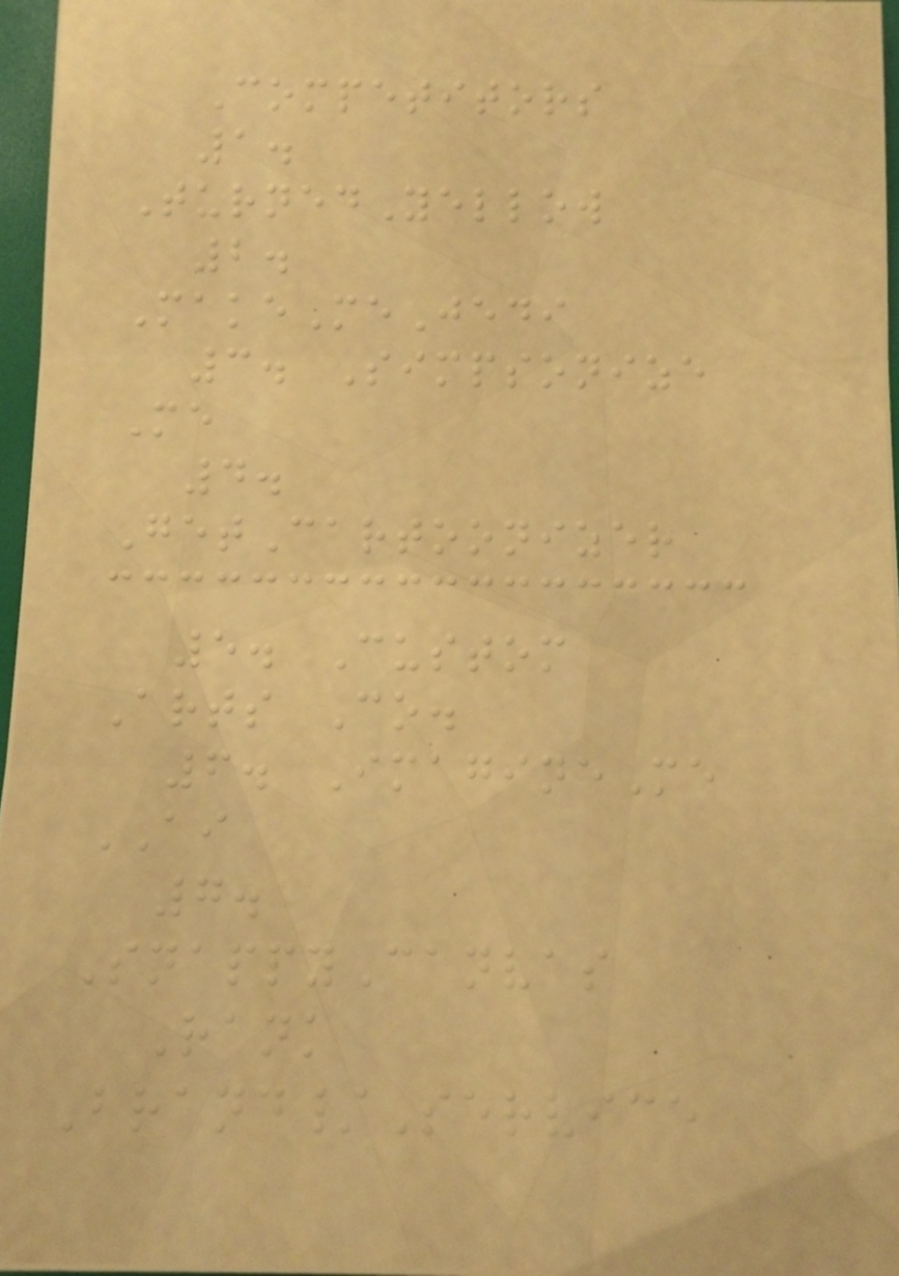Competitors
1.
TurnedYellow
2.
MakeMeJedi
3. Simpsonize
Me
4.
GetCartoonizer
5. Custom
Arts Co.
6. ImagineMe
AI
7.
SnappyCanvas
Rank
Brand/Service
